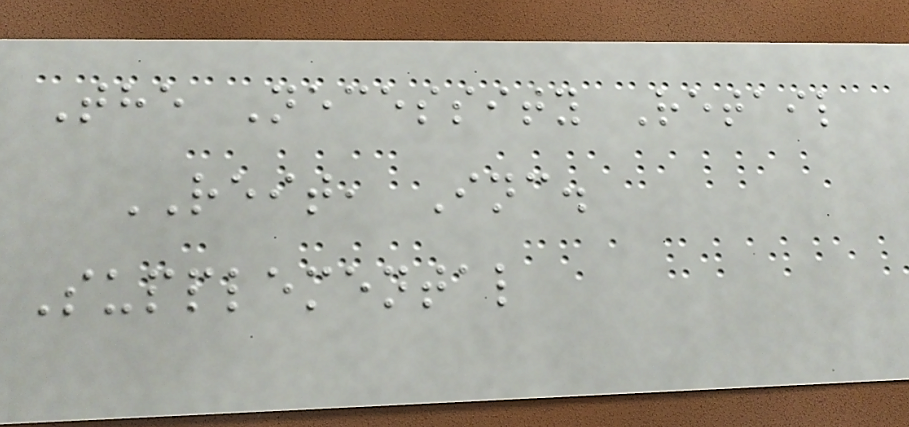The Necessity Retail
REIT, Inc.
Supplemental
